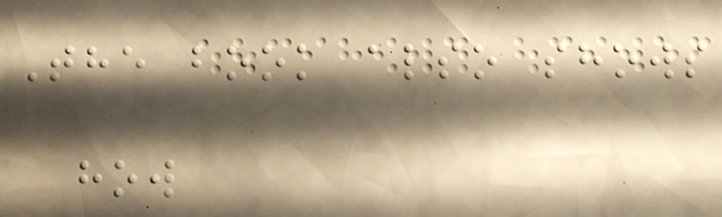The book also shows
how
